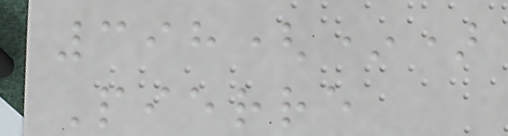398(*)
Pierre
